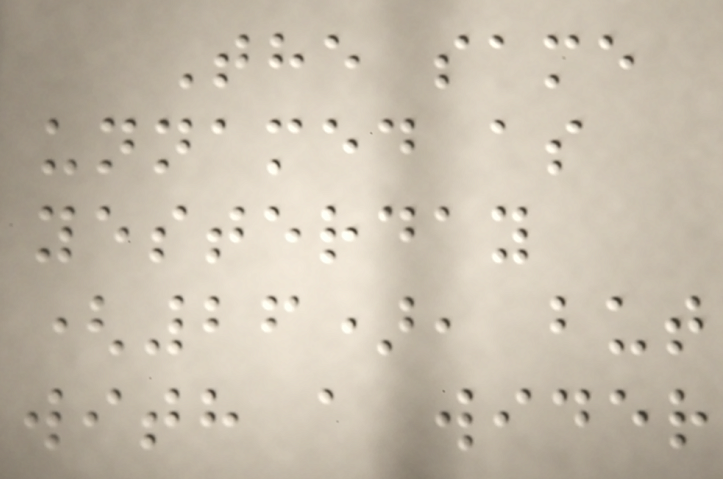The same
unnamed as
yesterday
(26), but
with a wider
